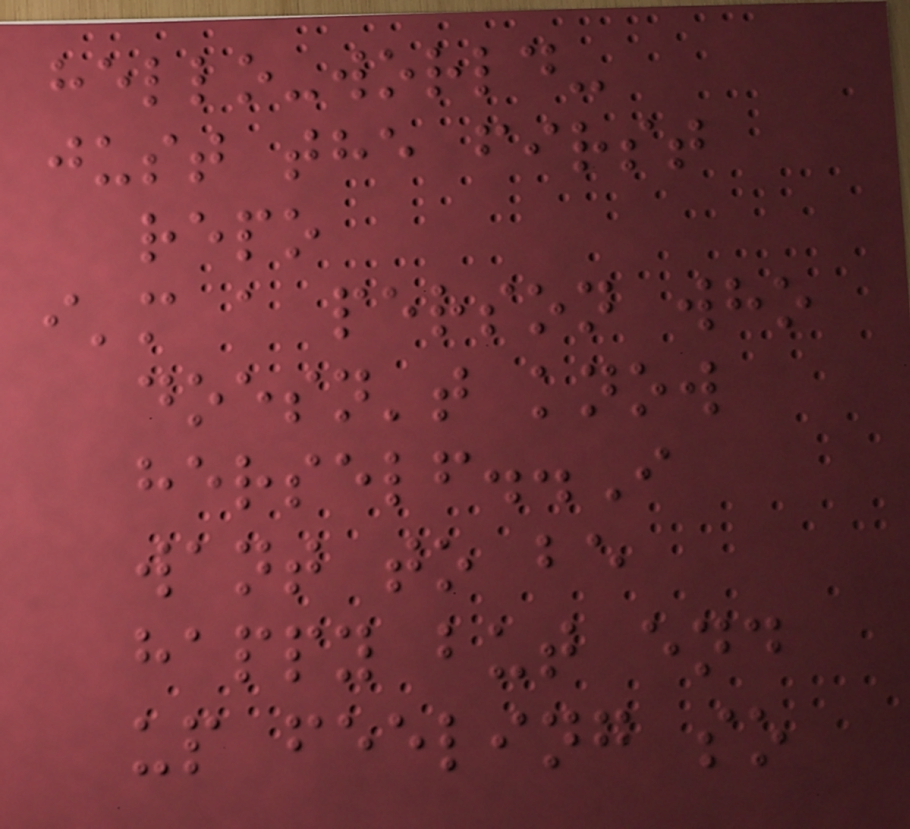hello-world-
just the first
repo
i'm a person who
doesn't know
herself..I
want to be
happy but end
up feeling so
